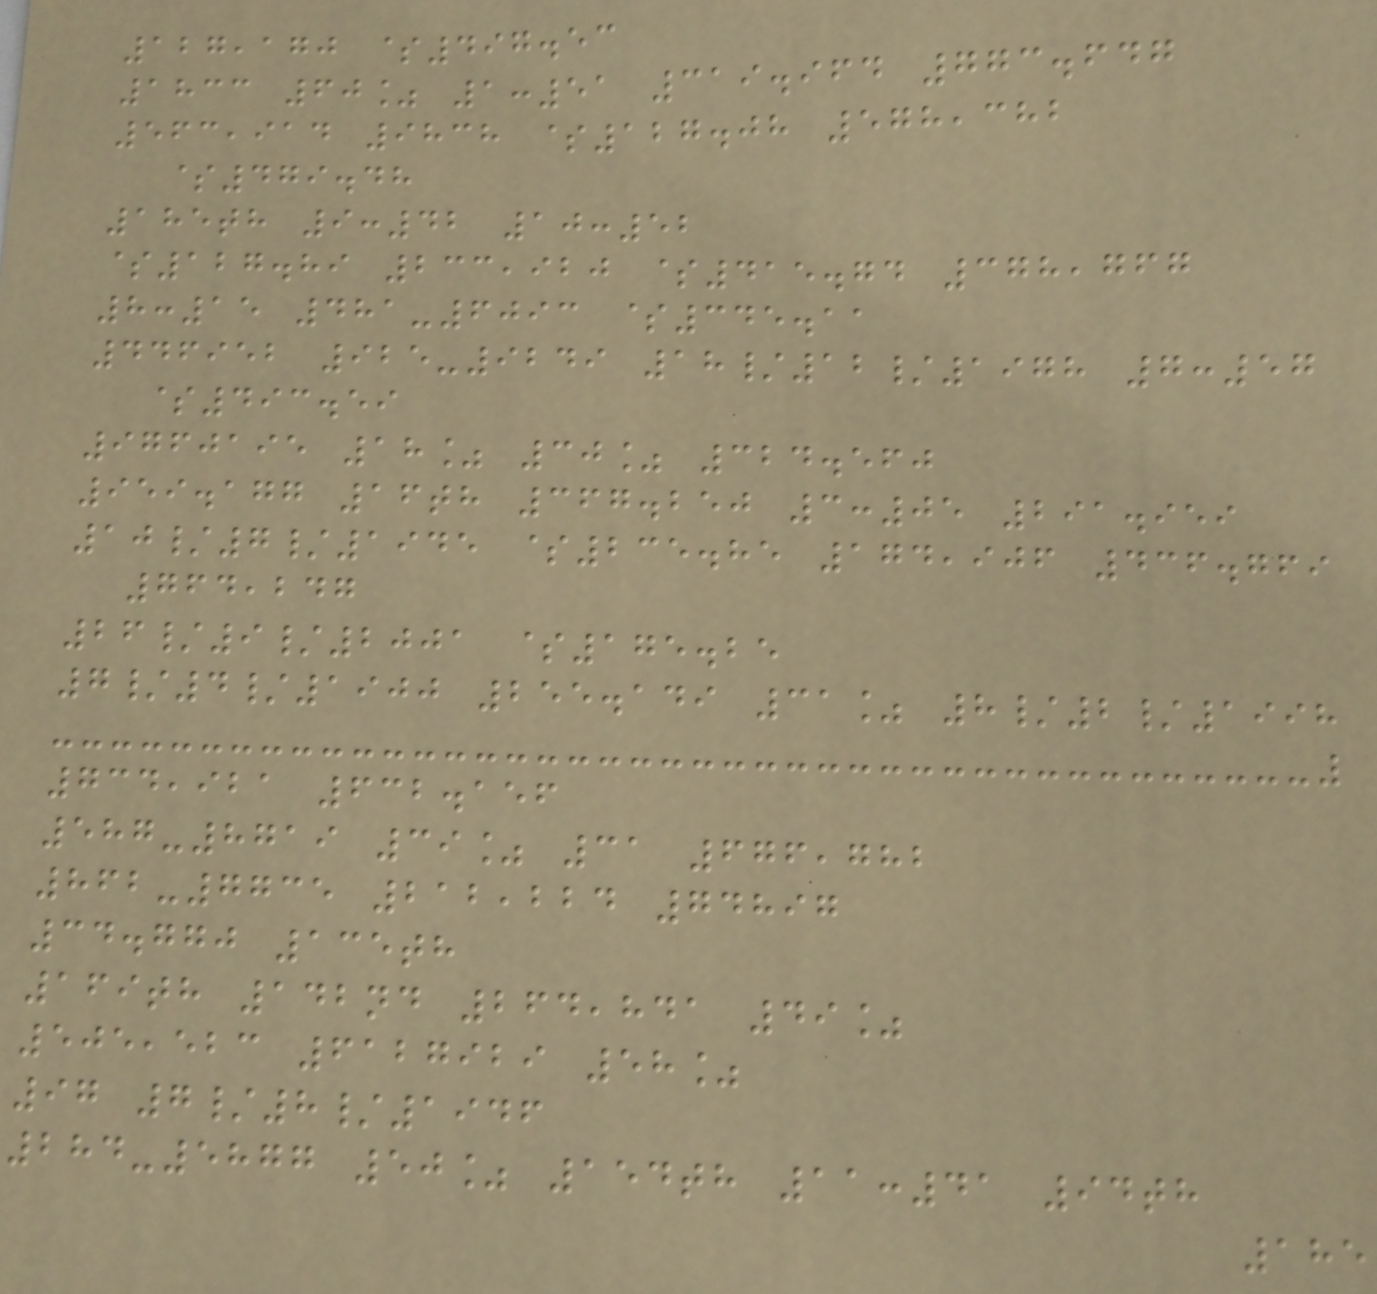127,170 $497.53
1833 60% 1:51 319.964 773.647
563,914 9838 $127.08 578,382
$479.48
185th 9:42 10:52
$127.89 233,920 $415.74 378,767
8:15 481-6093 $345.11
446952 925-9249 18/12/1978 7:57
$493.59
9760195 18% 30% 324.560
959.177 16th 367.250 3:05 291.959
10/7/1945 $235.85 174,906 436.769
764,247
26/9/2001 $175.25
7/4/1900 255.149 31% 8/2/1998
734,921 632.156
587-8719 39% 31 676,782
862-7735 212,224 74897
34.770 135th
169th 142nd 264,841 49%
505,523 6127929 58%
97 7/8/1946
284-5877 50% 154th 11:41 94th
185
